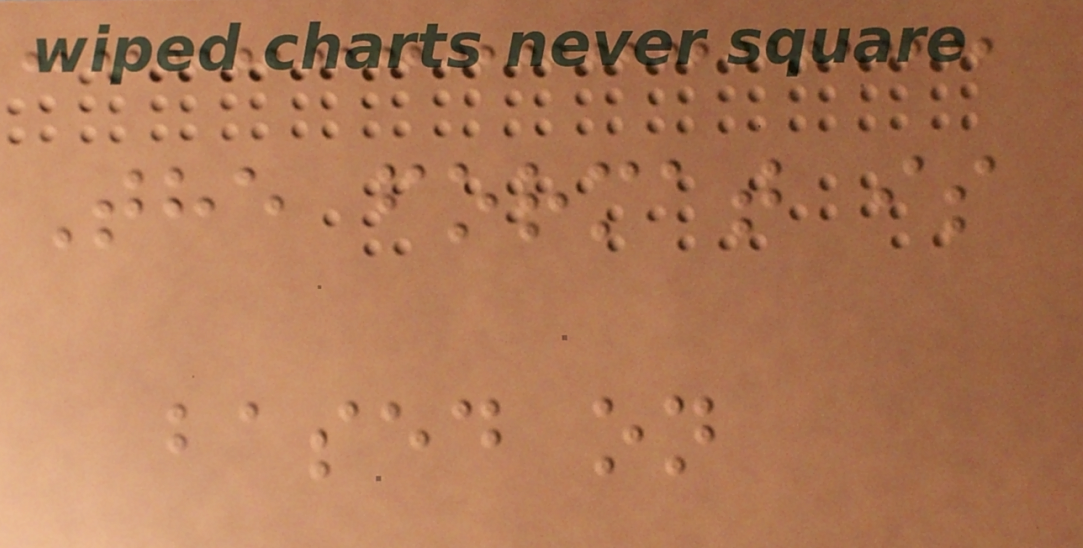The format is
based on
